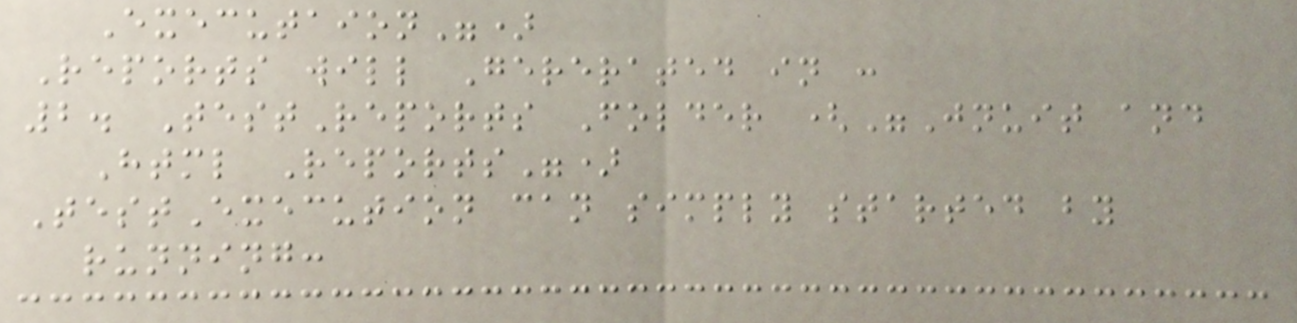Executaion")
Reports will Gererated in :
2. TestReports Folder ("Jnuit and
Html Reports")
TestExecution can simply started by
running:
